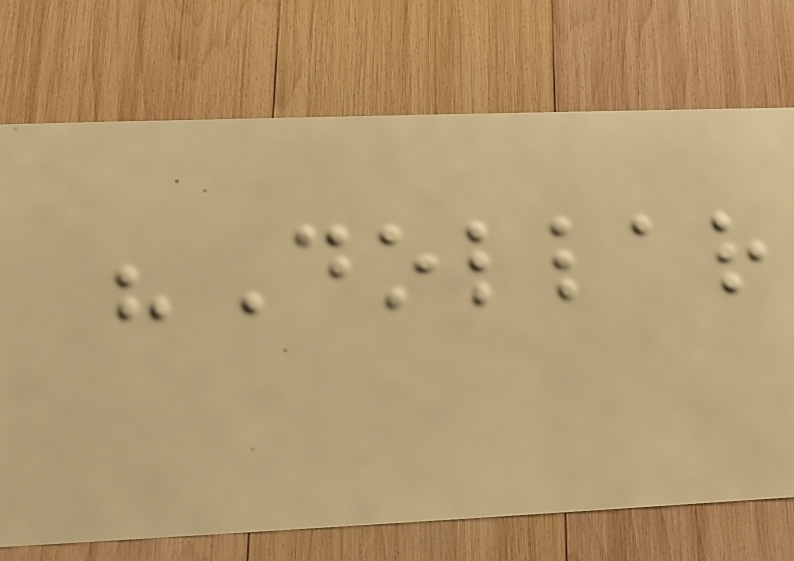"Dollar
